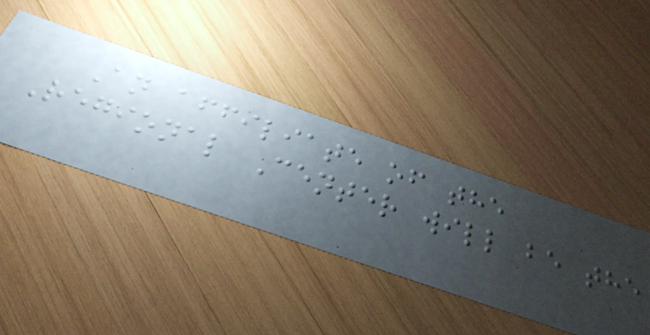An affiliate of the
Regional Center will be the
